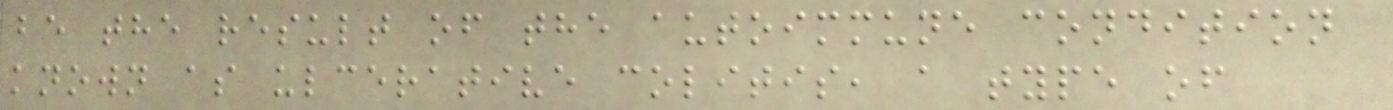be the result of the autoimmune condition
known as ulcerative colitis, a type of
